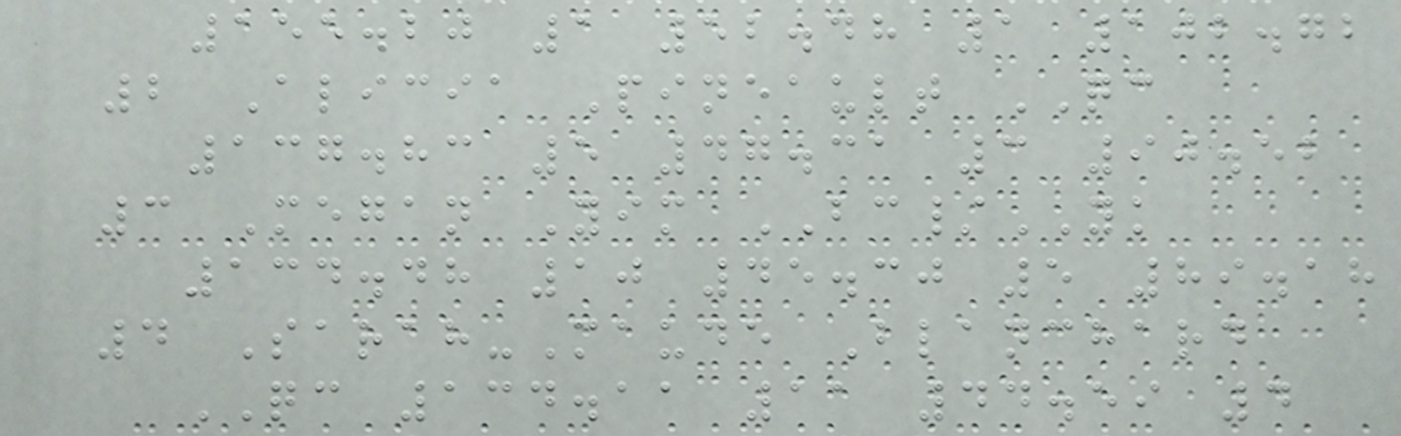155.20 1 52.48 1 102.72
2 Alicia Pineault QC
137.83 5 47.31 3 90.52
3 Megan Yim BC/YK
134.48 10 45.30 5 89.18
4 Sarah-Maude Blanchard
QC 134.11 11 44.59 4
